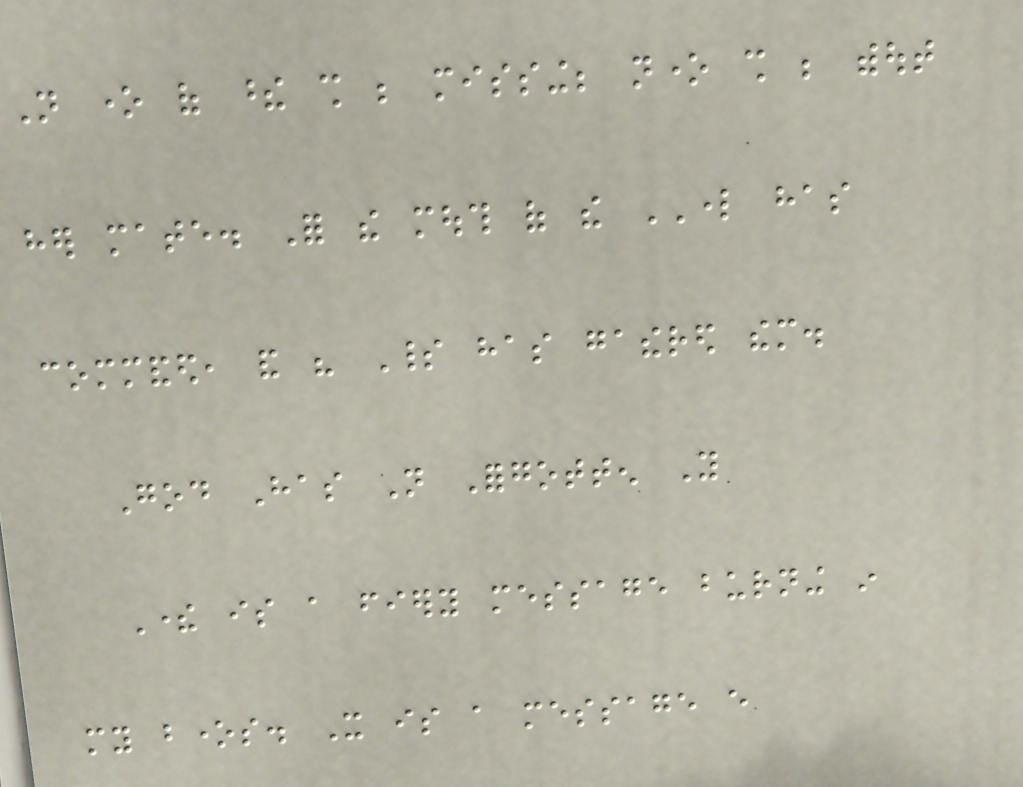Not one of these shall be missing; none shall be without
her mate. For the mouth of the LORD has
commanded, and his Spirit has gathered them.
God Has Not Forgotten You
There is a fiery message burning in
my bones. It is a message every
